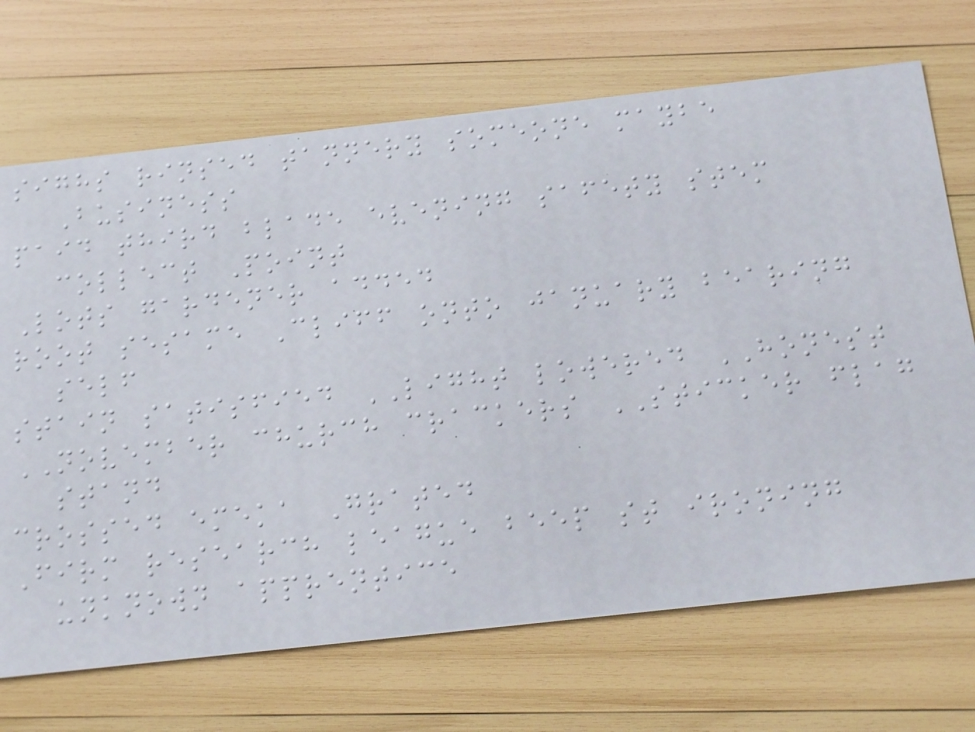sighs rinsed tannery someone maybe
Business
paid third blade evening safety stem
collect Point
Lots gardener added
root sesame Cliff onto january bearing
self
stain satisfied LIGHT lowered HONEST
NOVEMBER church crackers STICKER flag
stand
crossed emeka Grated
Firm research league beep st ironing
unknown apprentice
